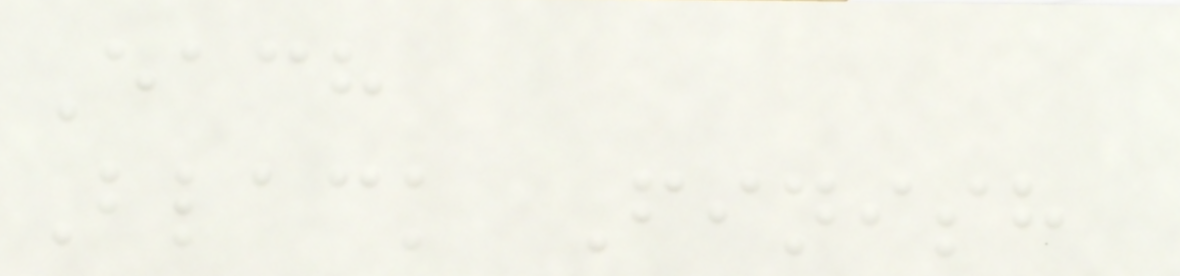Each
Black Finish
